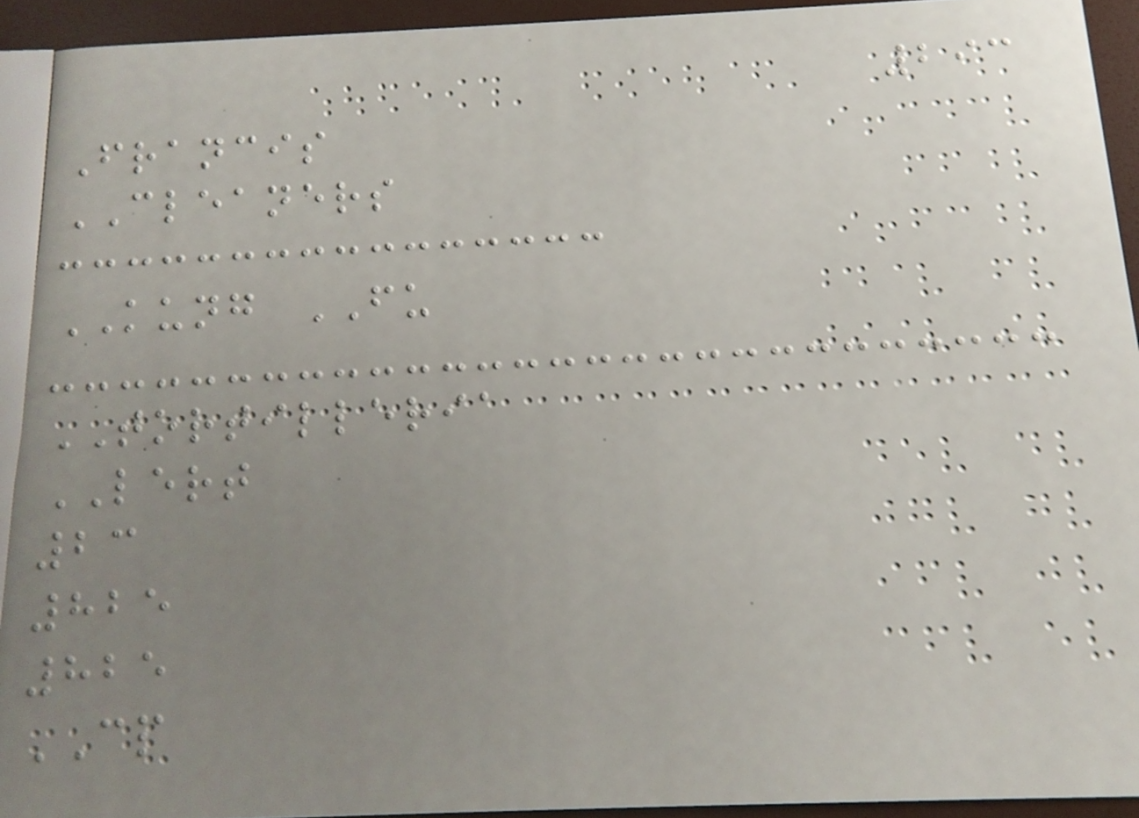293
Francis
CLEANERS
KUNG FU
TORTILLERIA
LERT
23
825
825
CP
